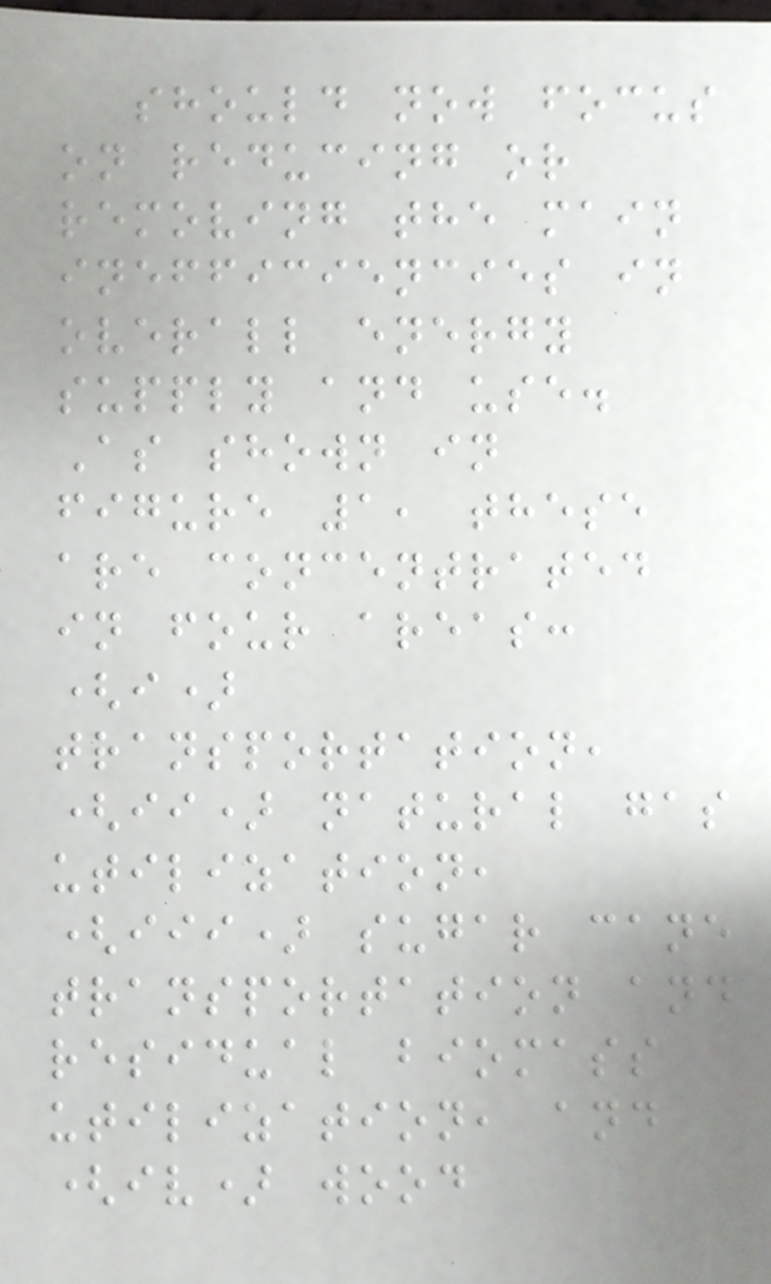should now focus
on reducing or
removing the main
inefficiencies in
overall energy
supply and use.
As shown in
figure 1, these
are concentrated
in four areas:
(i)
transportation,
(ii) natural gas
utilization,
(iii) sugar cane
transportation and
residual biomass
utilization, and
(iv) wood
